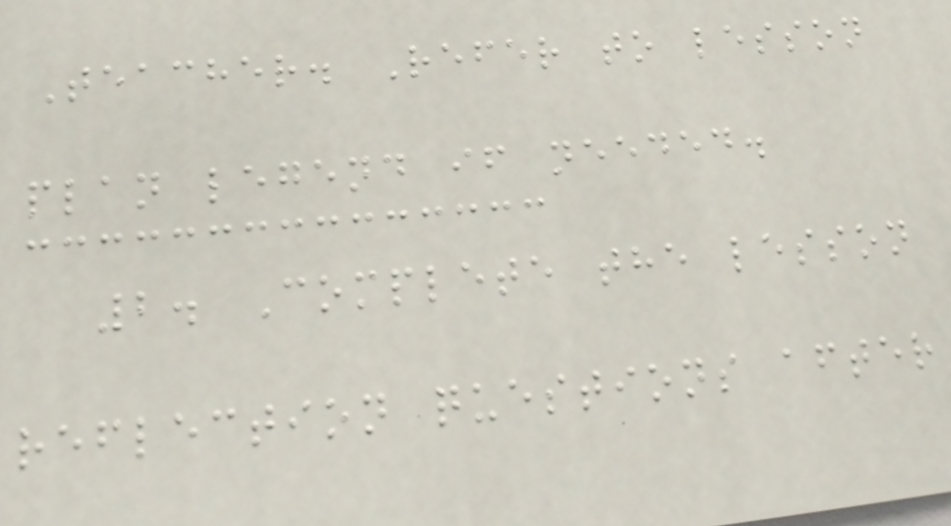Teacher. Refer to lesson
plan legend if needed.
2. Complete the lesson
reflection questions after
